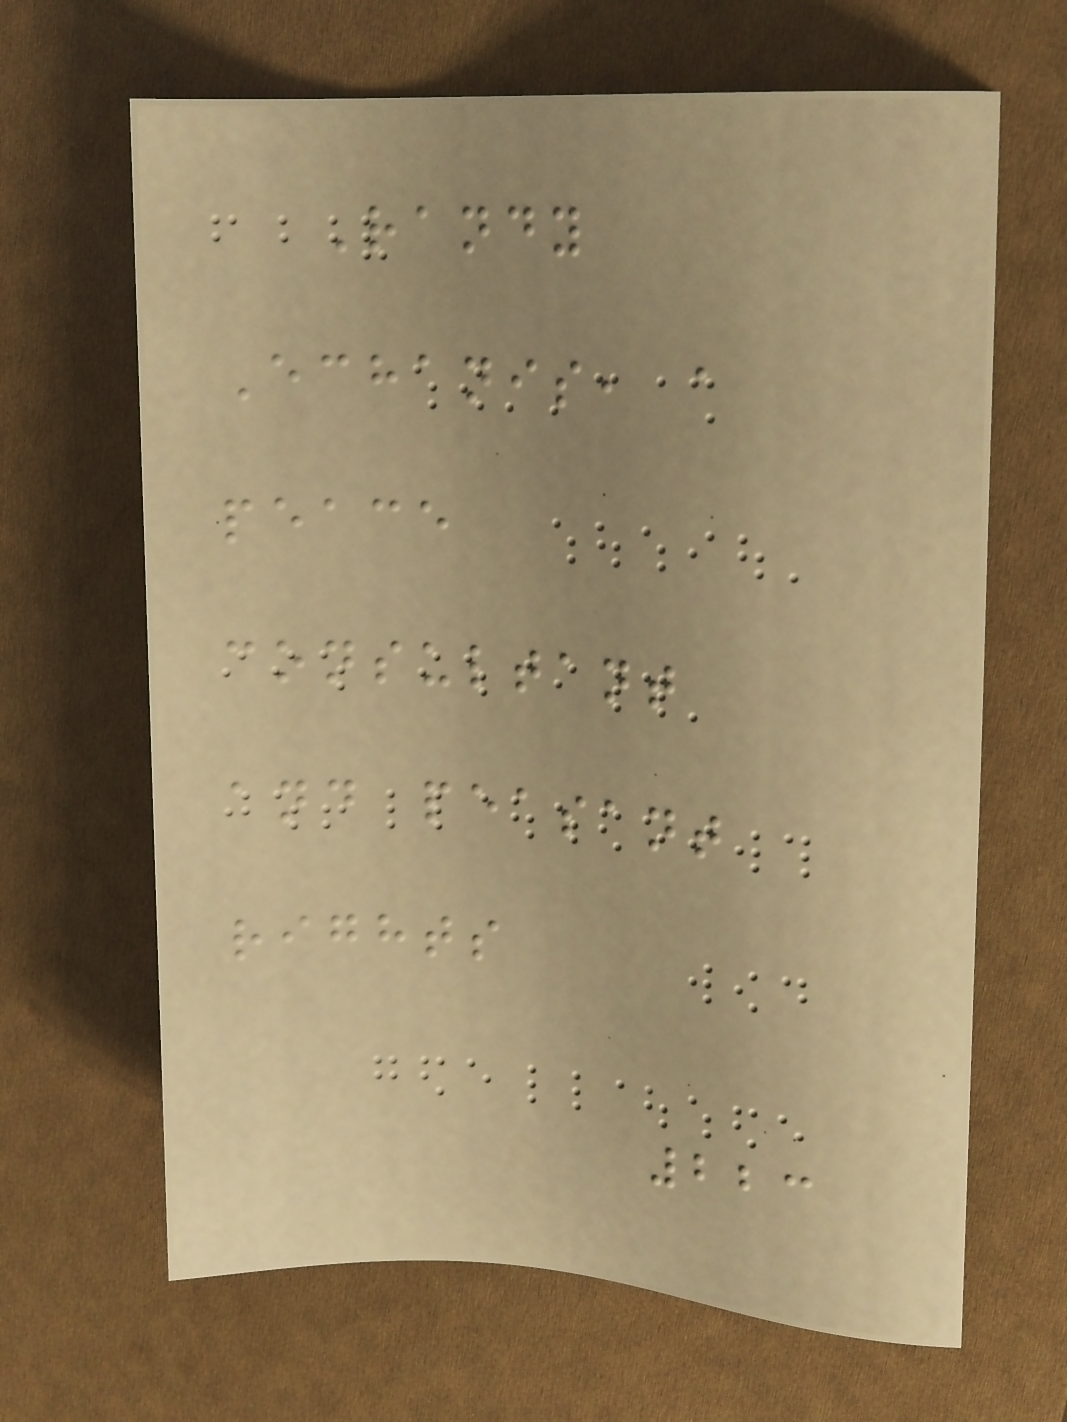Randy
Echanis, a
peace
consultant
and peasant
rights
223
